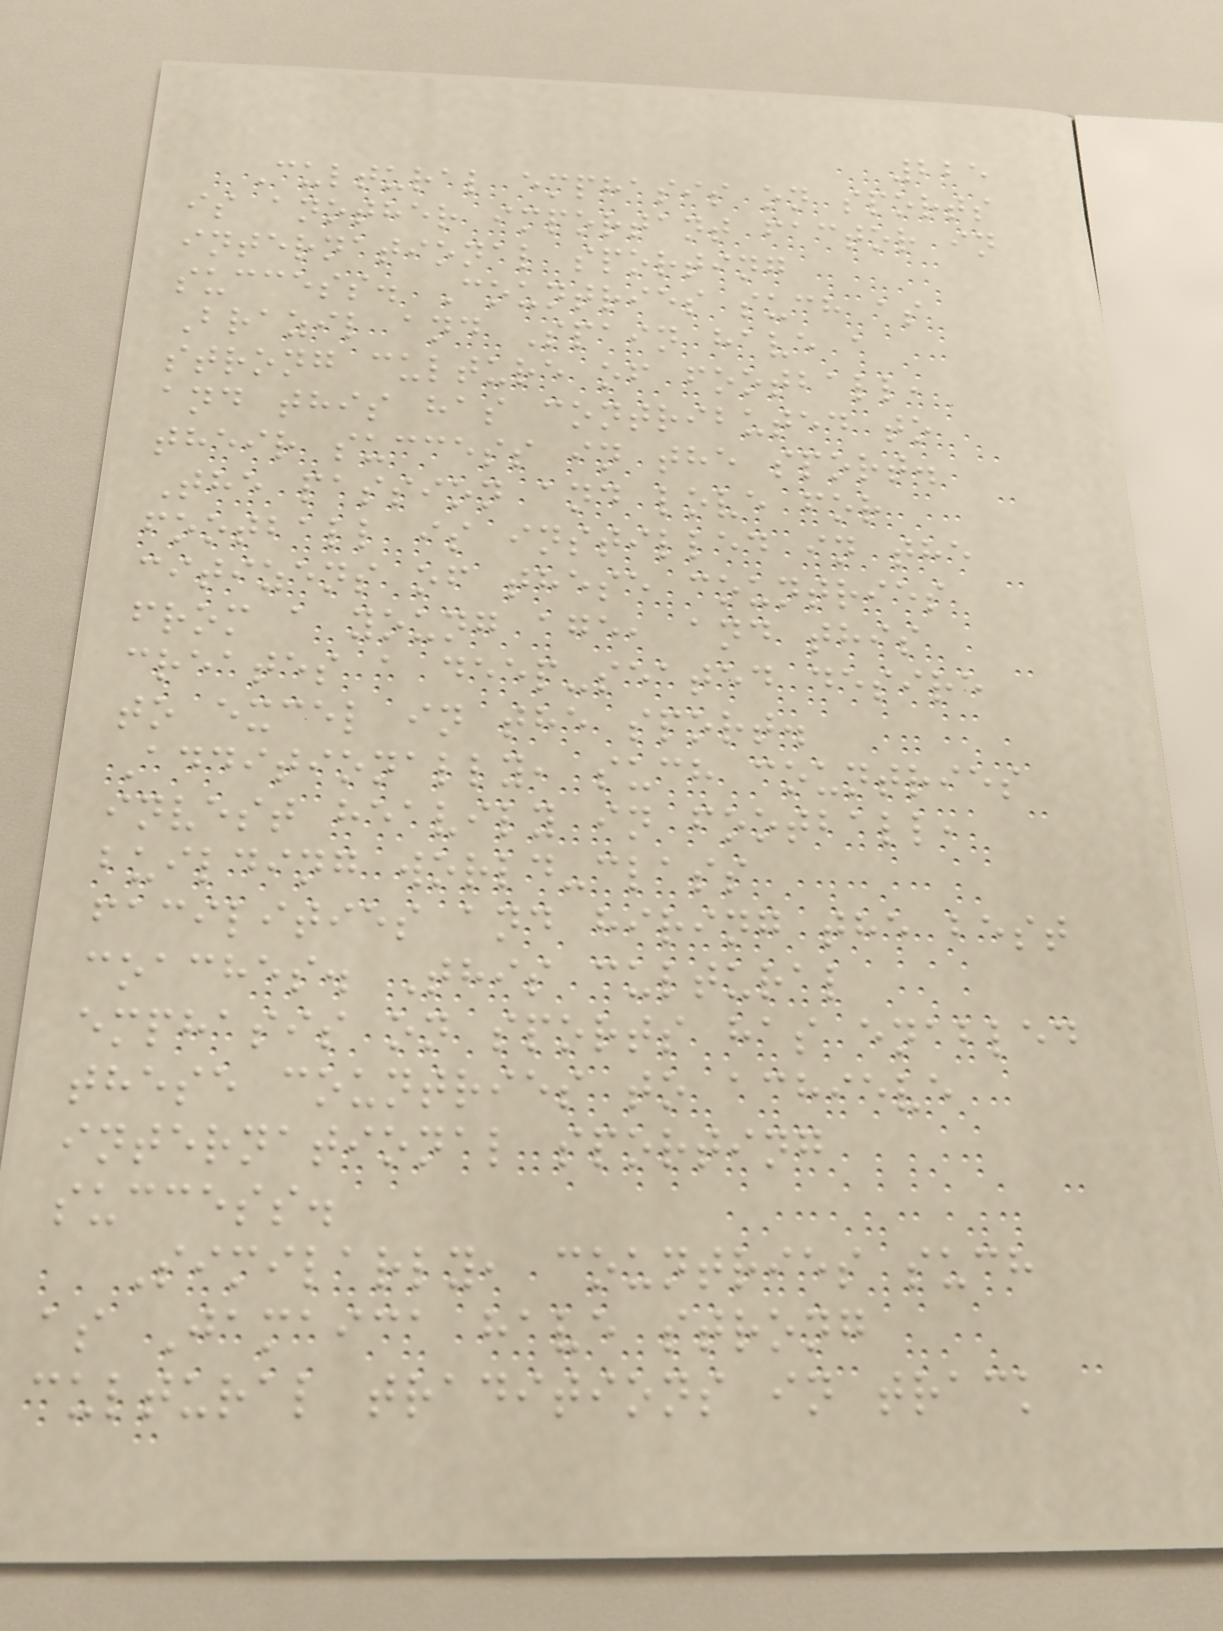225
Cultural emphasis on sports
is another important factor in
international sporting
success. Countries such as
Brazil and Spain have a
strong culture of football,
and this has contributed to
their success in the sport.
The passion and love for
football is instilled in the
citizens of these countries
from a young age, and this
creates a deep-seated desire
to excel in the sport.
Additionally, such countries
invest heavily in football,
building world-class
facilities and hiring the best
coaches. This cultural
emphasis on sports has enabled
these countries to achieve
international sporting
success.
Similarly, countries such
as Jamaica have strong
cultural traditions in track
